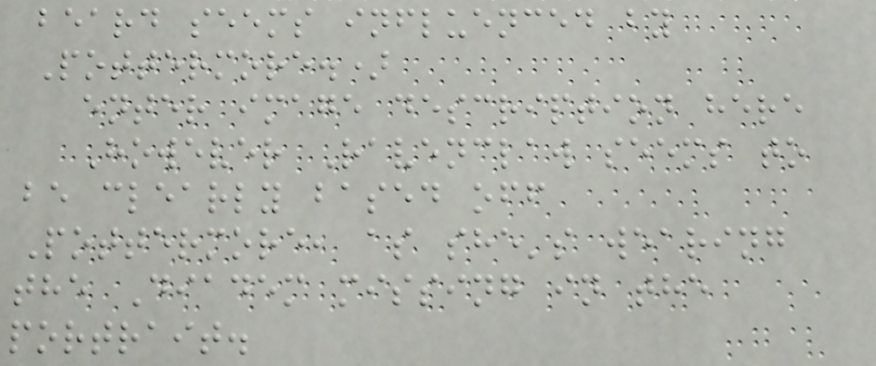beard seems influenced by
Pottermore.)
enter image description here
However Ravenclaw seems to
be clearly based off
Pottermore, as she's wearing
the Diadem missing in the
portrait.
